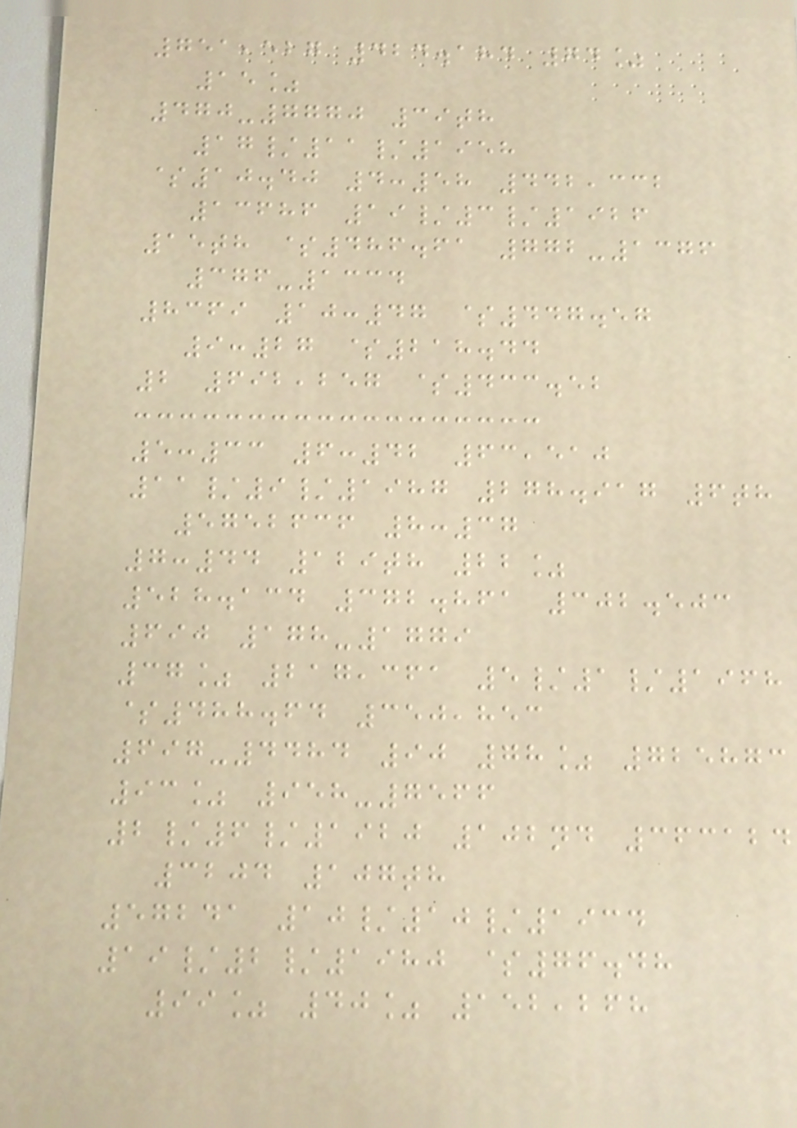751,527 424.184 74%
15%
470-7770 39th
17/11/1958
$10.40 4:58 442,332
13686 19/3/1926
15th $486.61 772-1376
376-1334
8369 10:47 $447.57
9:27 $218.44
2 692,257 $433.52
5:33 6:42 63,510
11/9/1987 278.917 6th
5752636 8:37
7:44 129th 22%
528.134 372.861 302.503
690 178-1779
37% 217,361 5/1/1968
$488.64 350,853
697-4484 90 78% 725873
93% 958-7566
2/6/1920 102nd 363124
3204 107th
57241 10/10/1934
19/2/1980 $76.48
99% 40% 152,268
